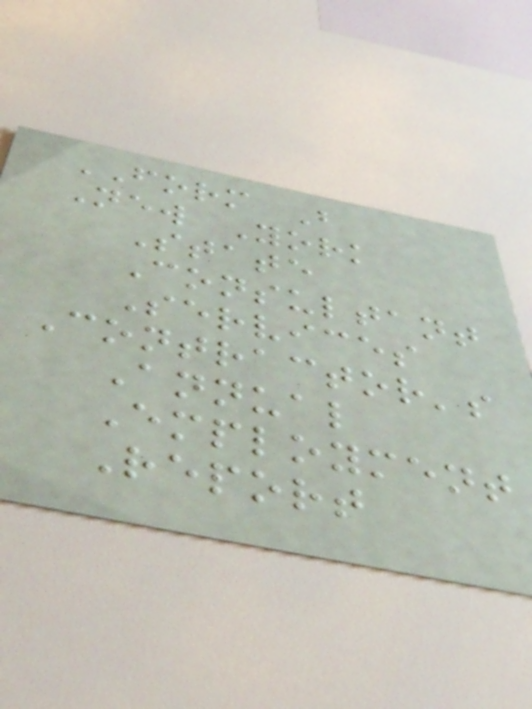FORM B
New York
State
Consultant
Services
Contractor's
Annual
Employment
Report
